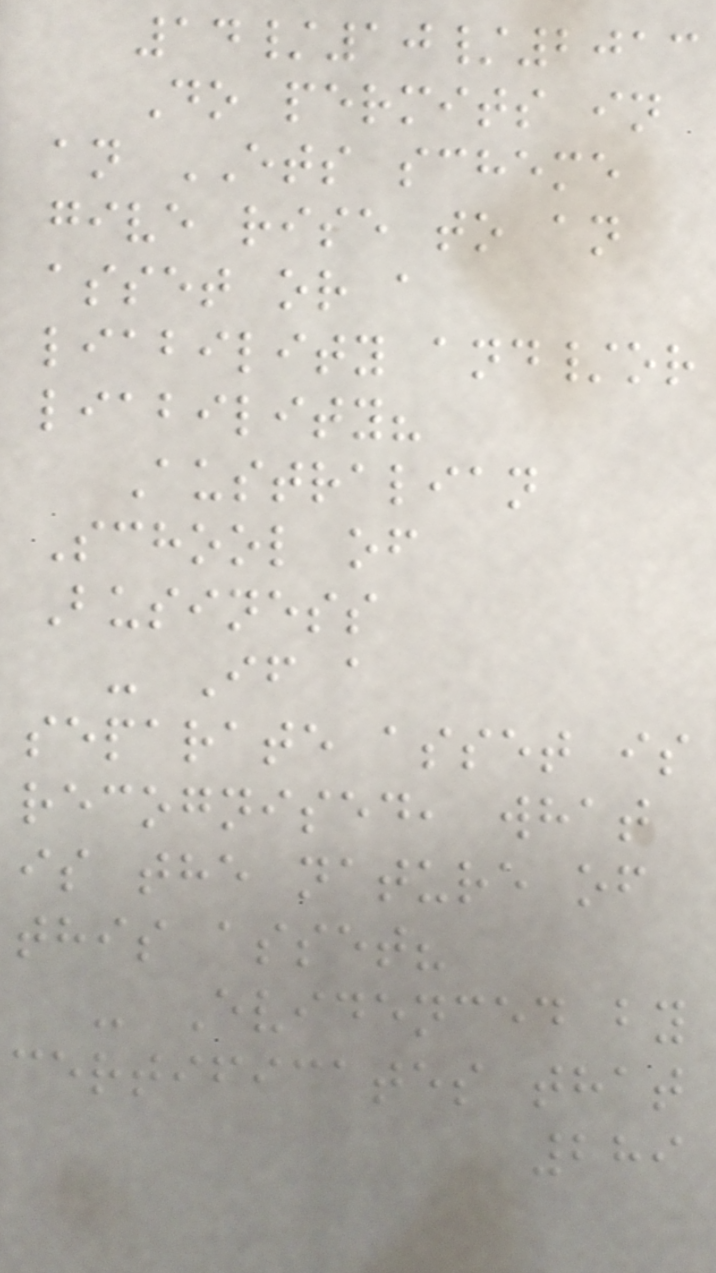14/10/2013
Do permits in
an ETS scheme
give rise to an
asset or a
liability and/or
liability?
Australian
School of
Business
- If a
separate asset is
recognised, what
is the nature of
this asset?
- Evidenced by
certificates that
289
